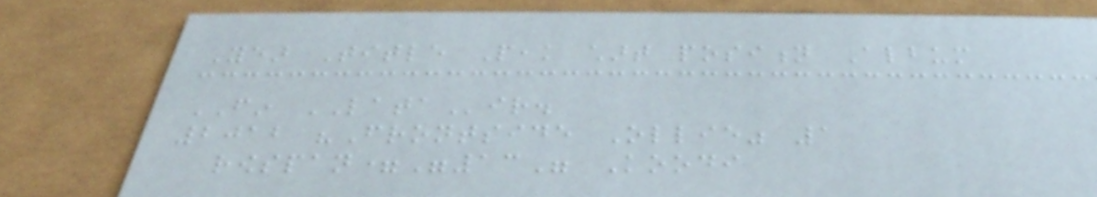Year Title Peak chart position Album
FIN LATAir.
2012 "Frontside Ollie" 1
rowspan="13" Koodi
